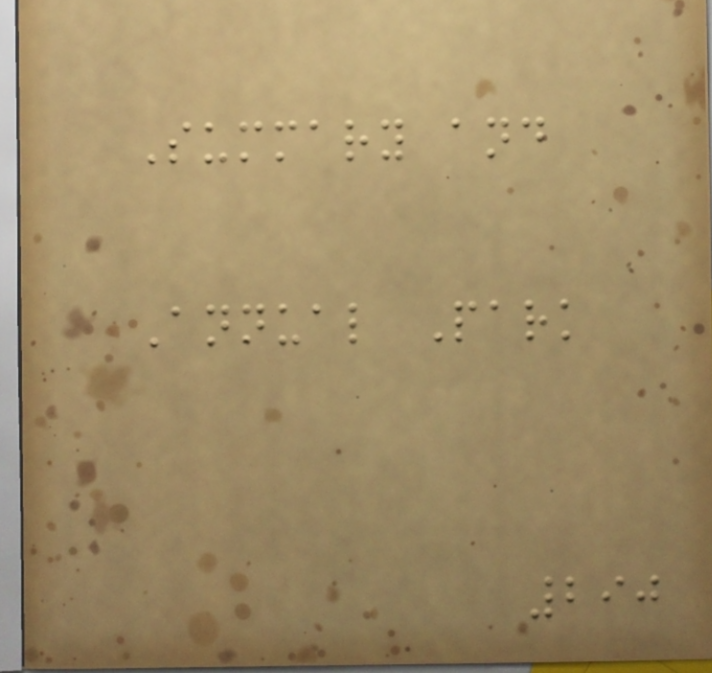Summary and
Annual Park
290
